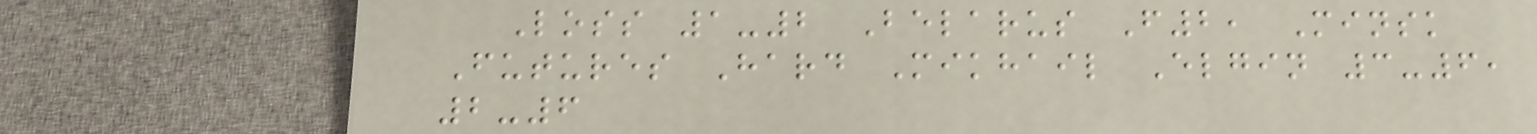Loss 1-2 Belarus F2, Minsk
Futures Hard Mikhail Elgin 3-6,
2-6
